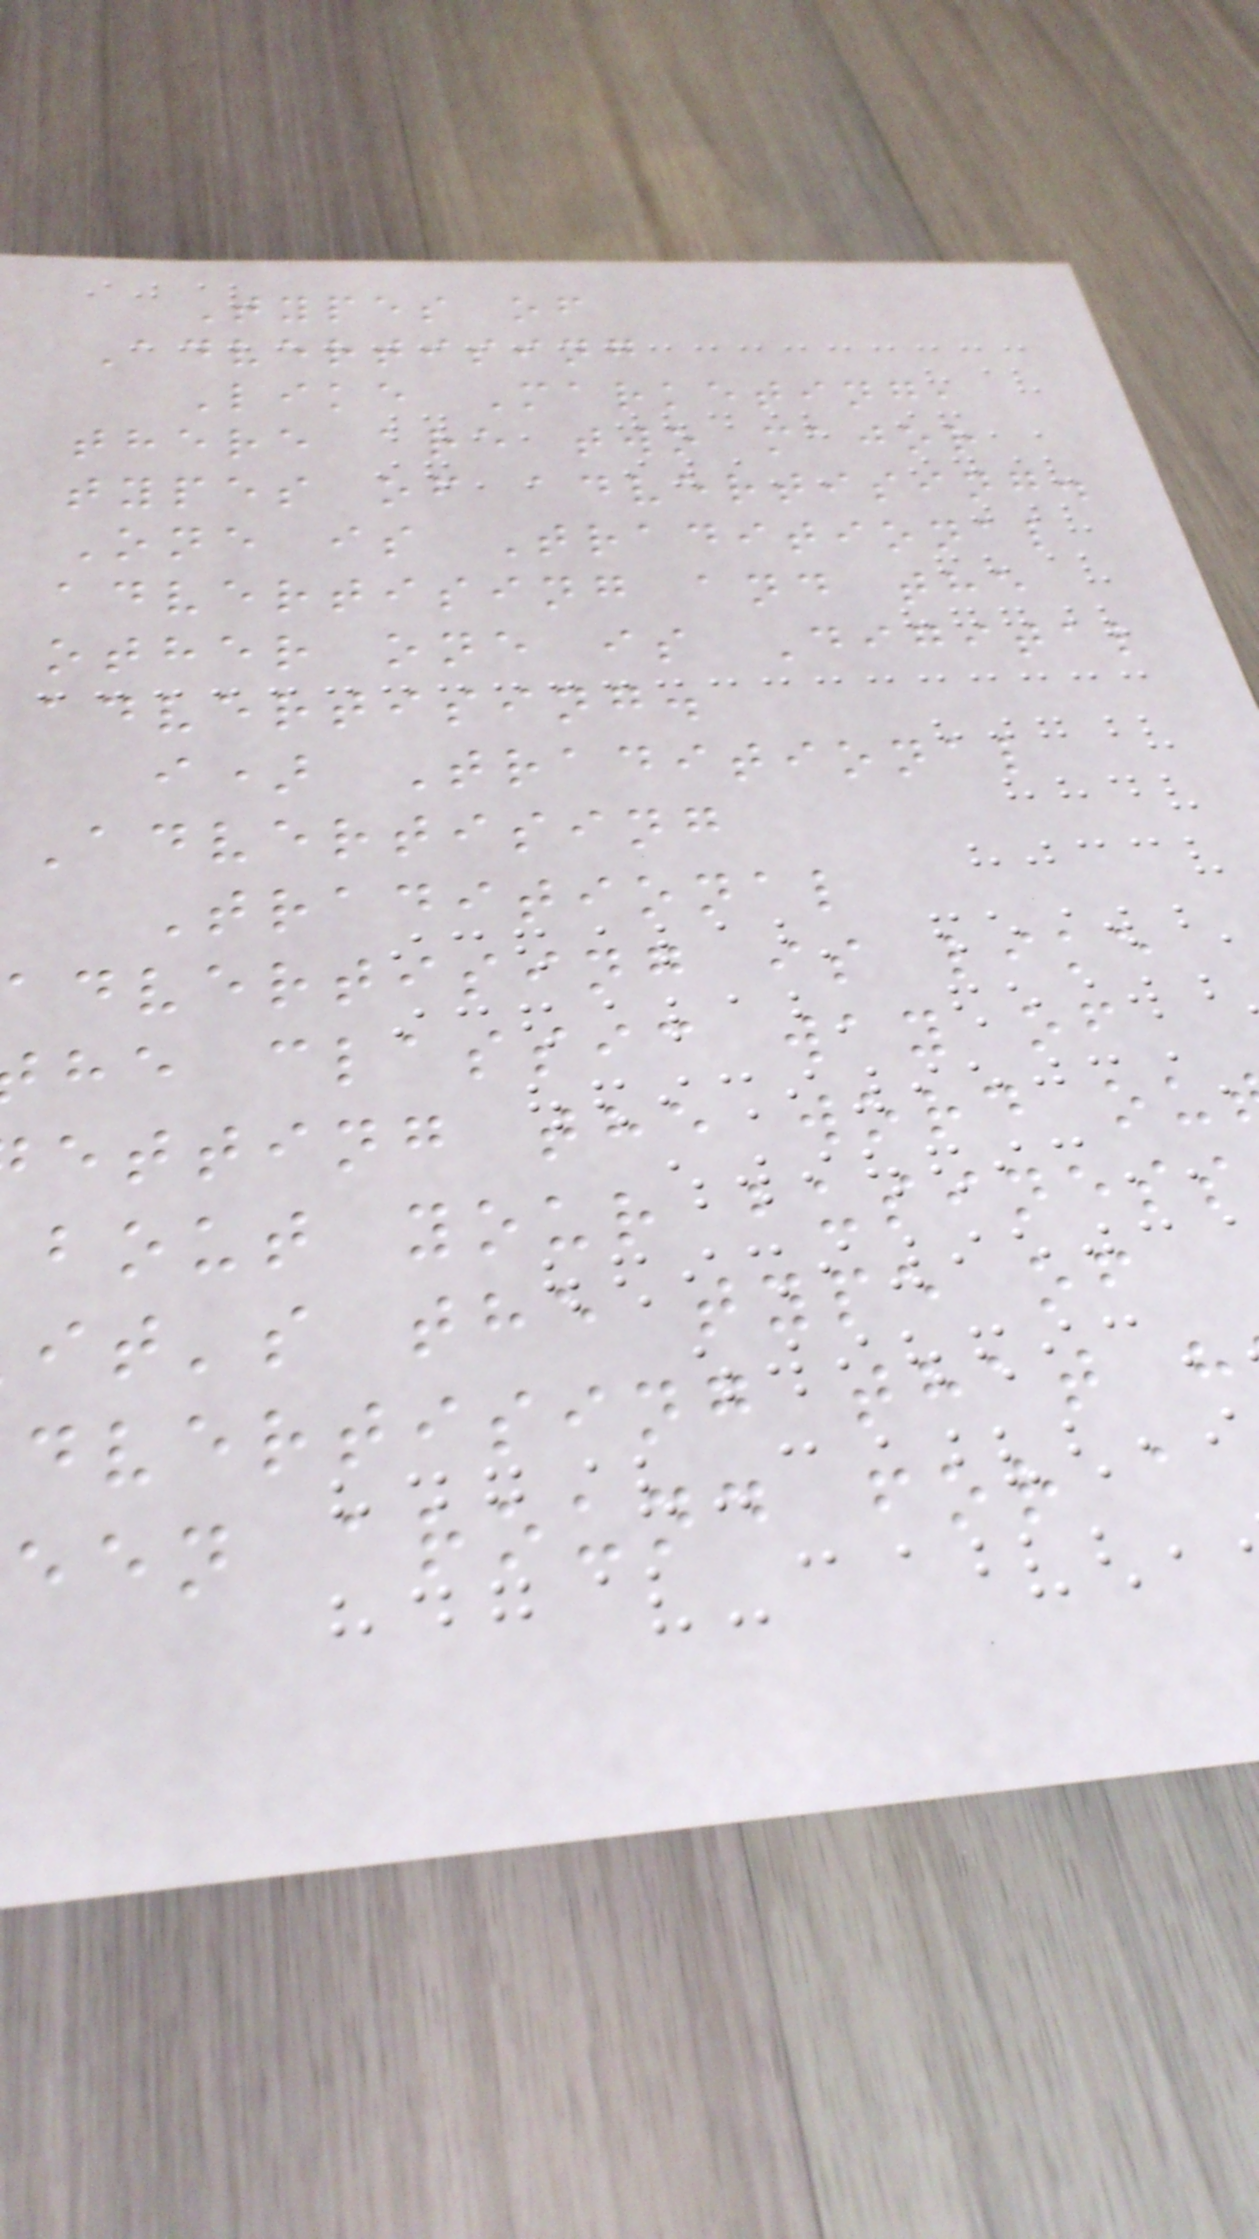Types of
Advertising
Like Marketing,
there are two major
types of advertising.
One is Traditional
advertising and the
other one is Digital
advertising.
i) Traditional
Advertising
Traditional
advertising is like
he classic way of
etting the word ou
bout your business
it's the type of
dvertising that h
een around for a
